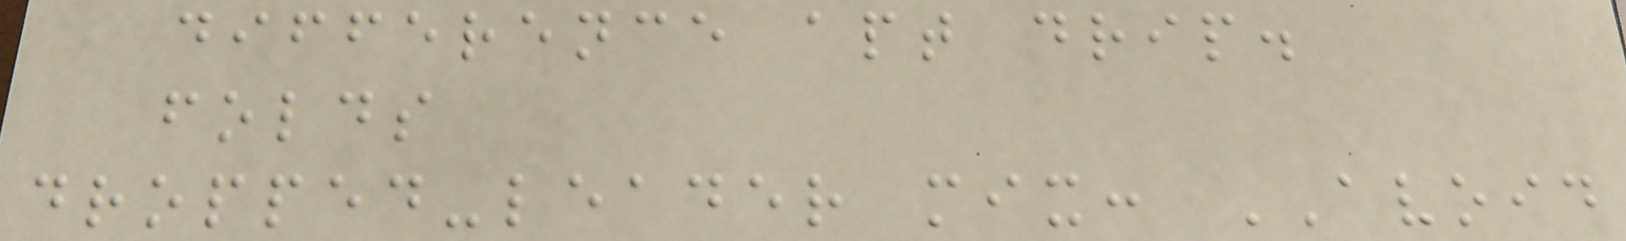difference apt drip.
folds
dropped-leader mix: AVOID
